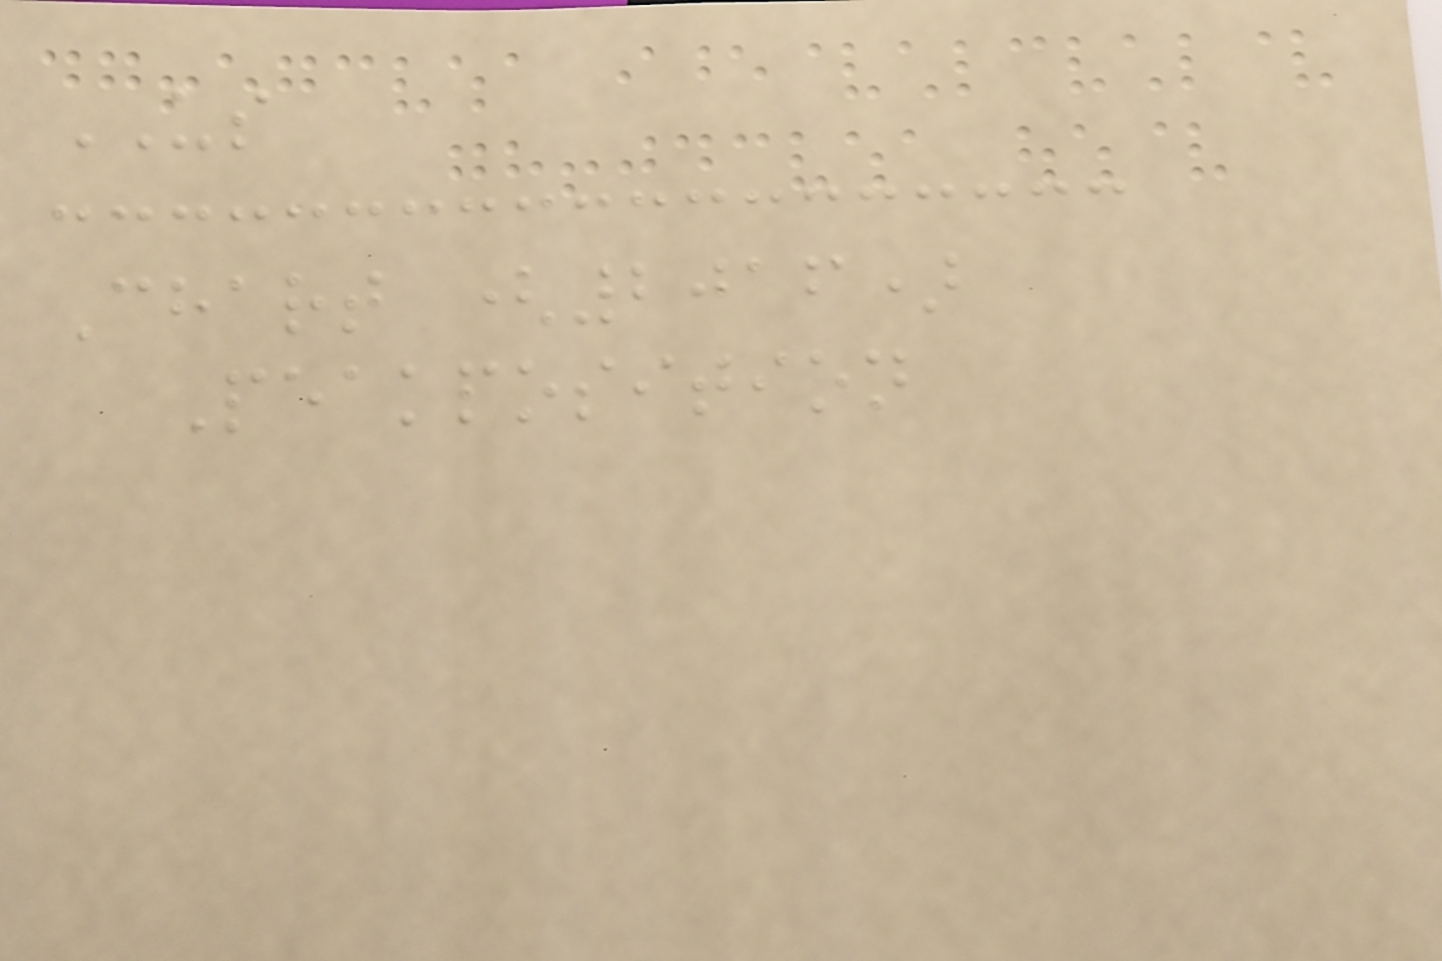US
Chart (2016)
Peakposition
